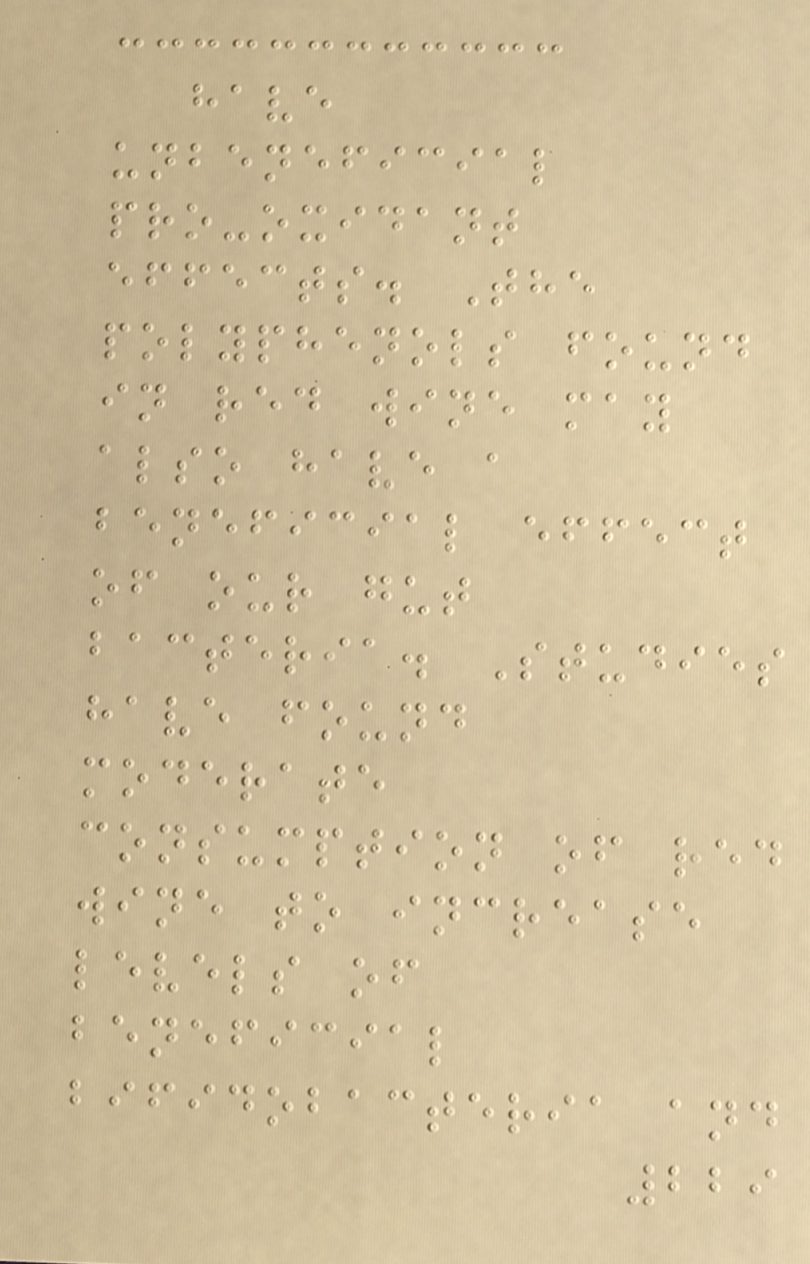have
unbeneficial
pro-oxidant
effects. The
polyphenols found
in red wine may
also have a
beneficial effect
of our gut
bacteria. Studies
have found
moderate
consumption of red
wine to increase
levels of
beneficial
bifidobacteria and
229
